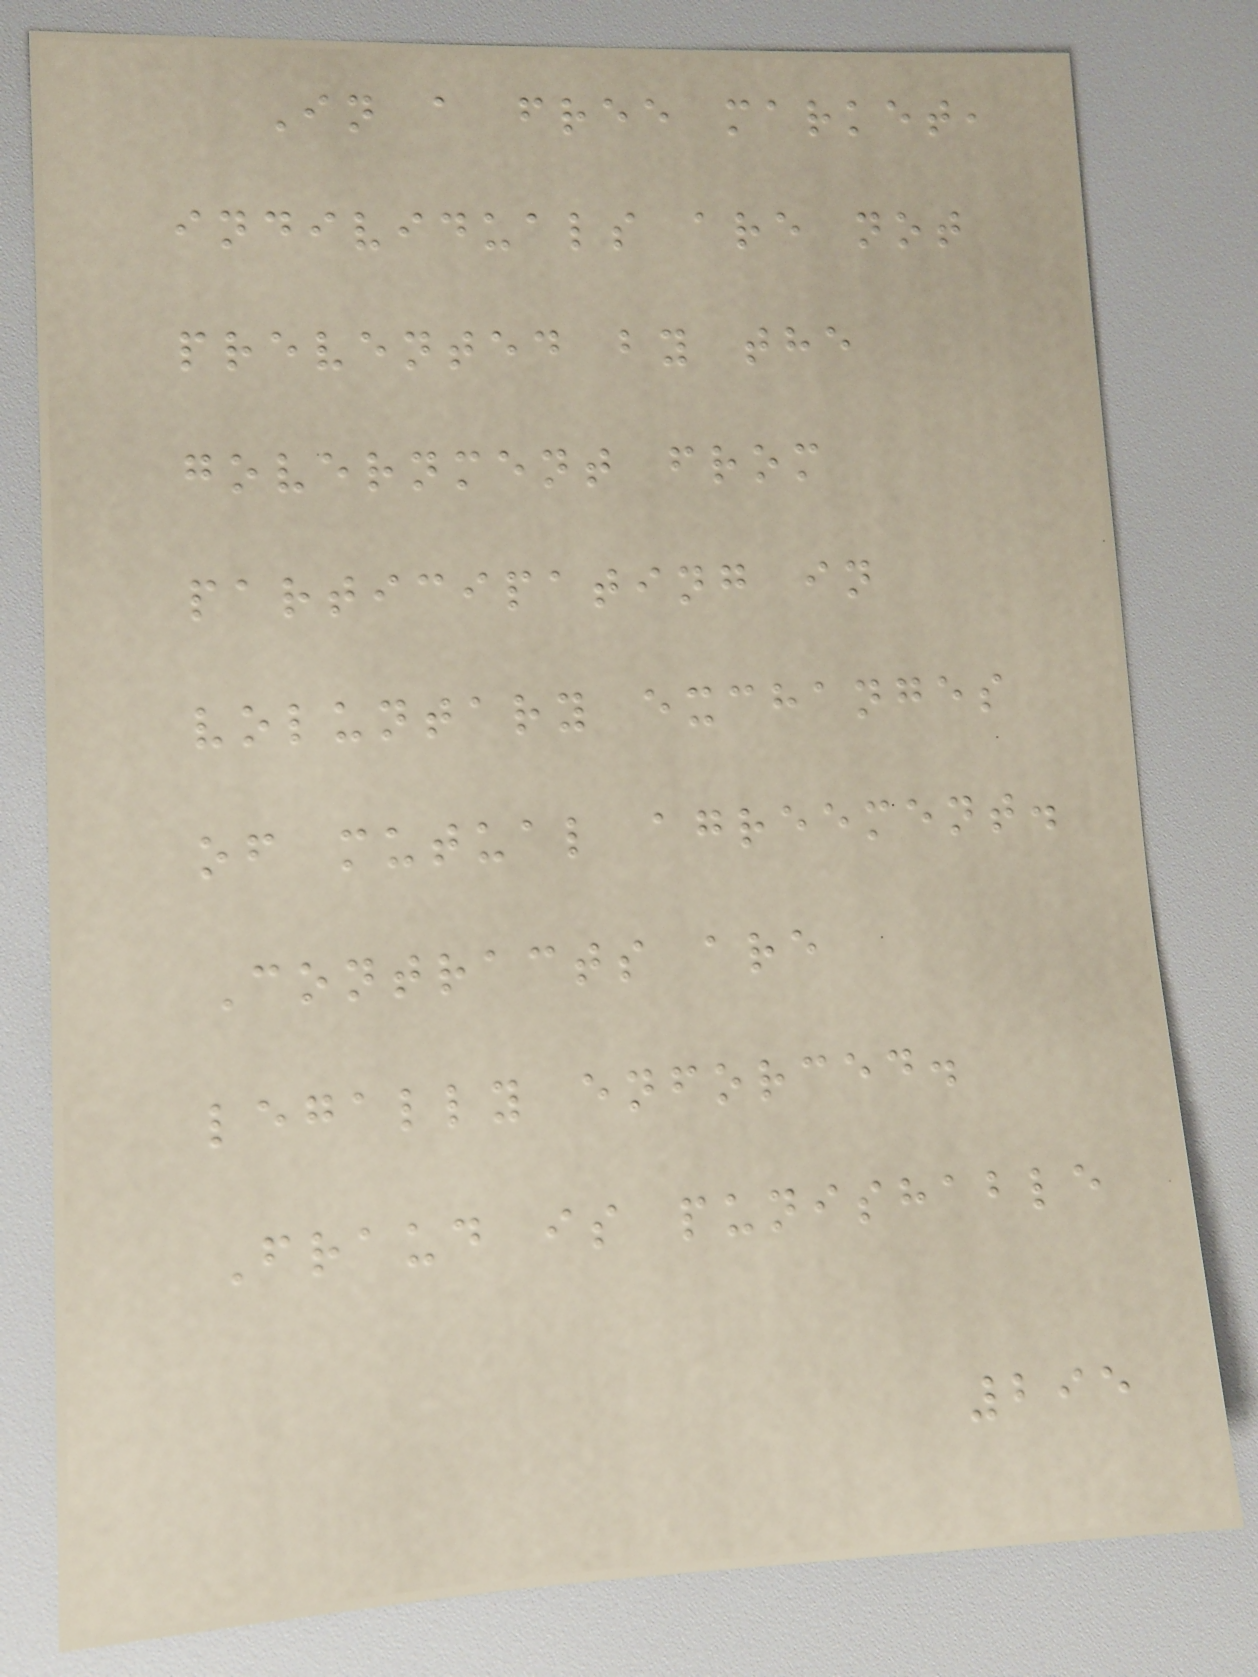In a free market,
individuals are not
prevented by the
government from
participating in
voluntary exchanges
of mutual agreement.
Contracts are
legally enforced.
Fraud is punishable
295
